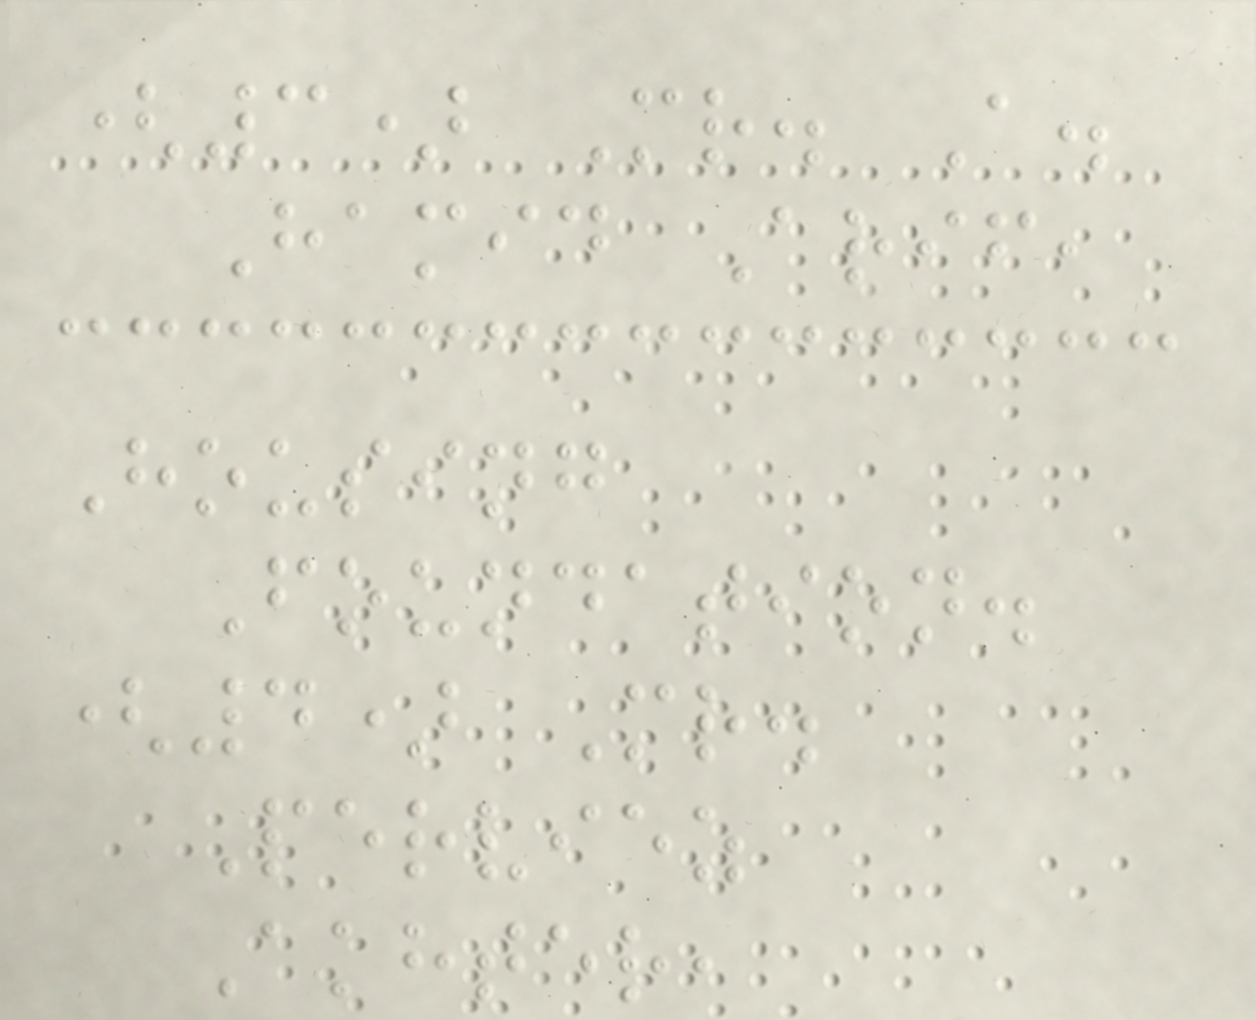(3) Mr. A.
Hamid Arif,
Housing
Foundation.
(4) Mr.
Perviez
Akhter,
